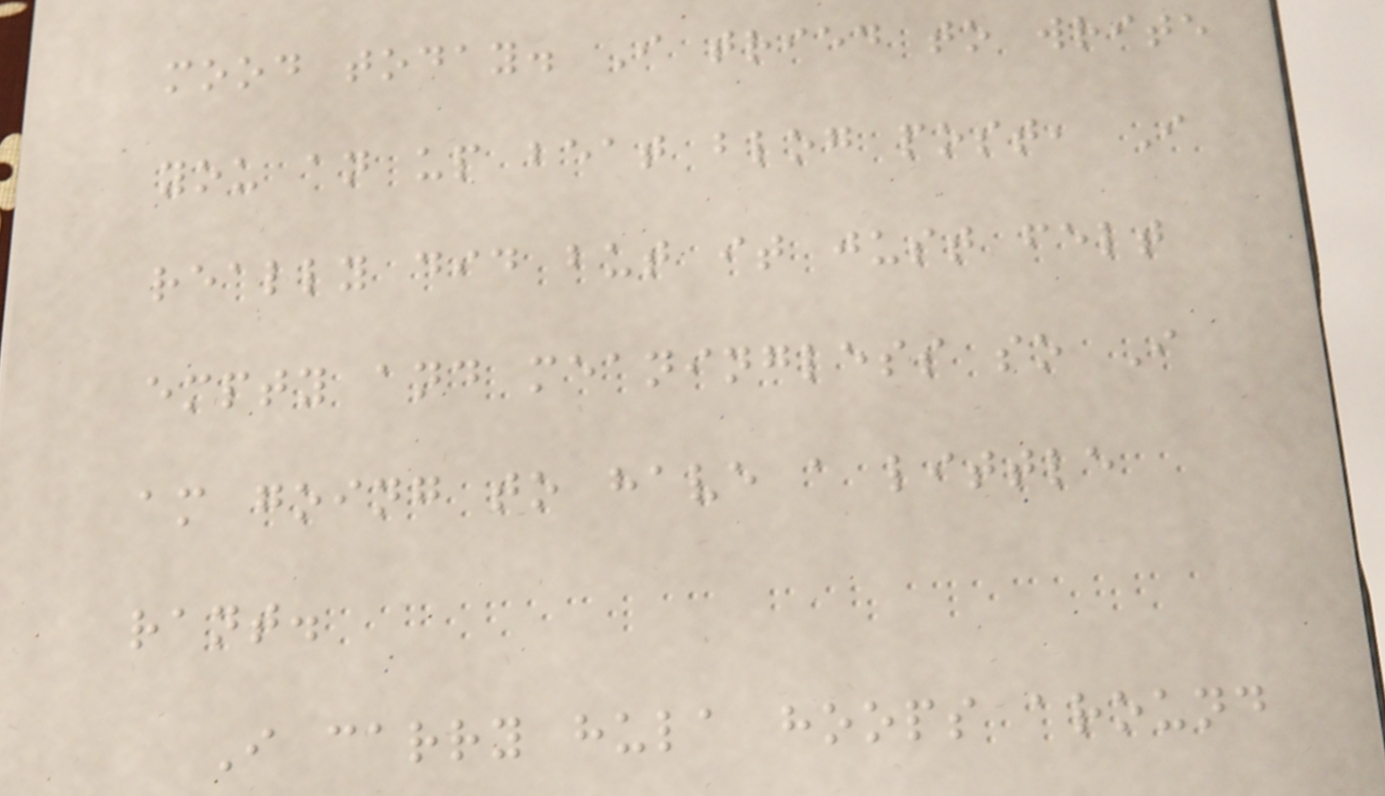mood today. I tried to write
you an up beat blog post, I
really did but it just felt
empty and meaningless so I
am going to have a little
rant.
I carry hula hoops around
